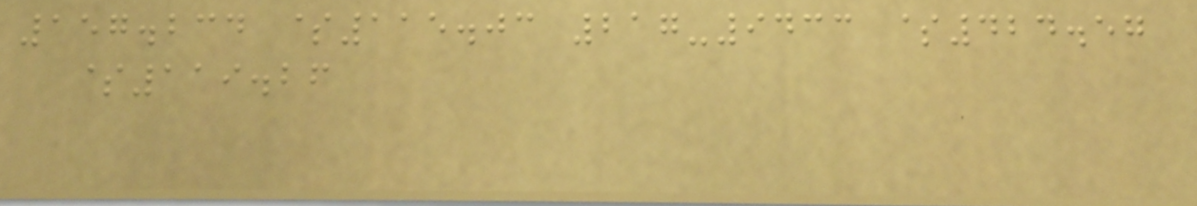157.234 $115.03 217-9433 $424.57
$119.26
